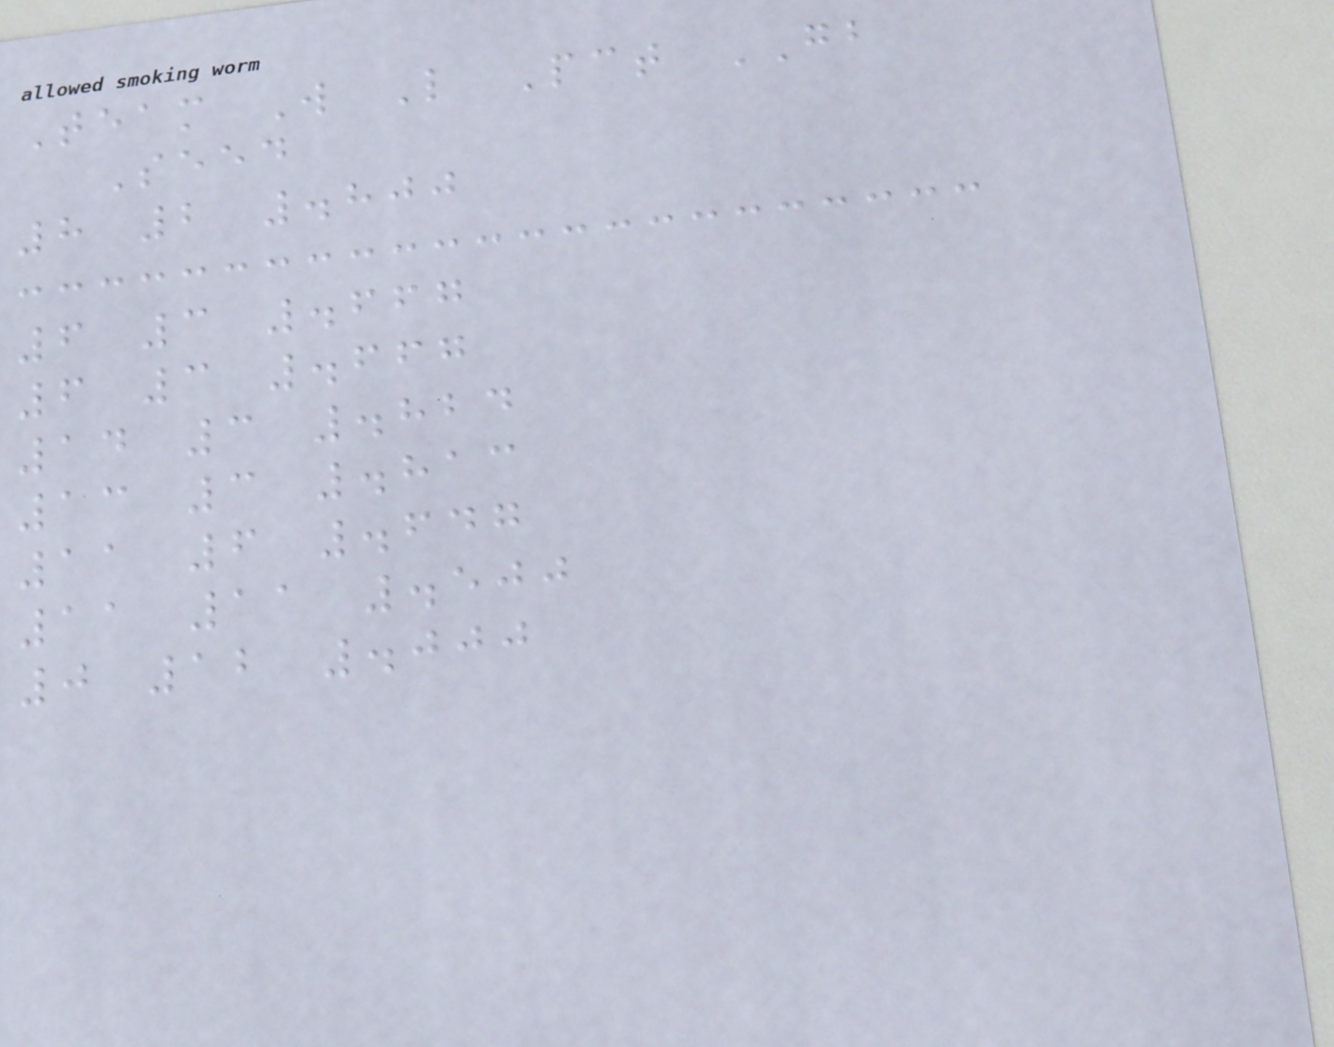Team W L Pct GB
Seed
8 2 .800
6 3 .667
6 3 .667
14 3 .824
13 3 .813
11 6 .647
11 11 .500
0 12 .000
